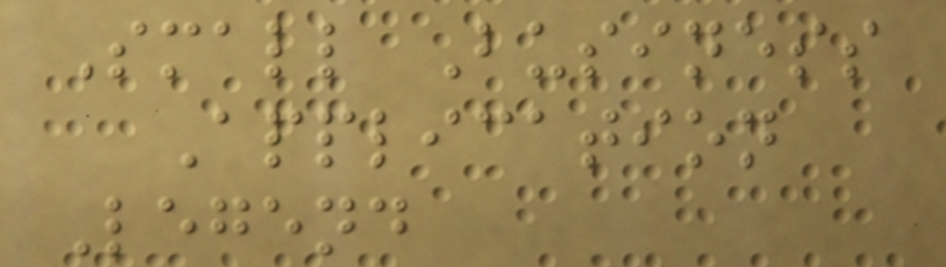Small Business
Application
Legend
